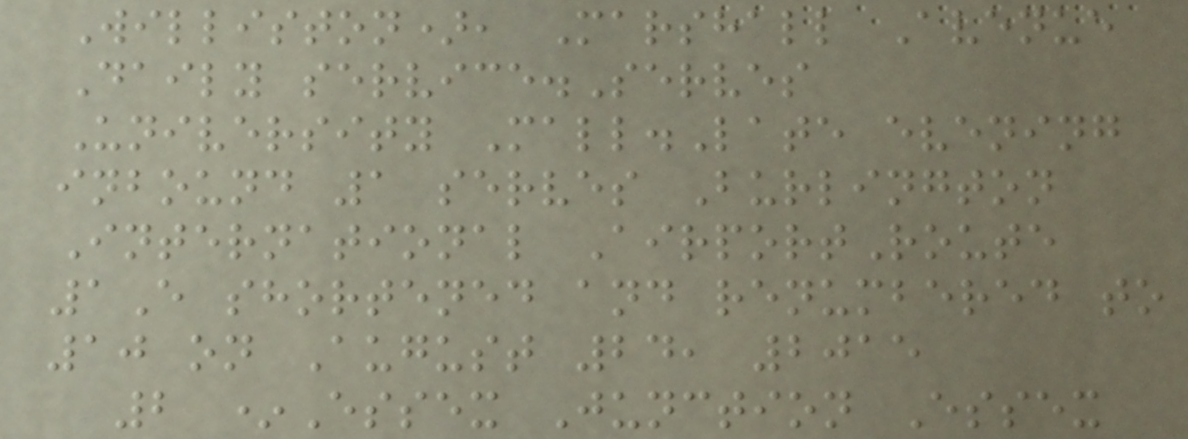Williston), Marshall Avenue
Daily service.Serves
University Mall.Late evening
inbound 1 serves Burlington
International AirportRoute
1E shortened and renumbered to
10 on August 24, 2015
2 *Essex Junction Essex
